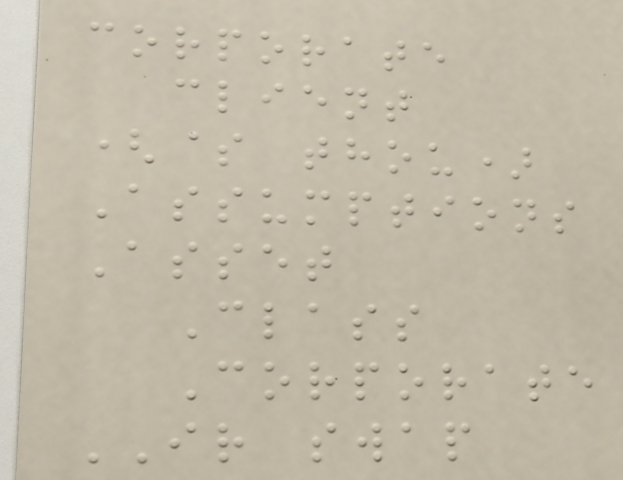corporate
client
($ thou)
Assumptions
Asset
Class
Corporate
IR swap
